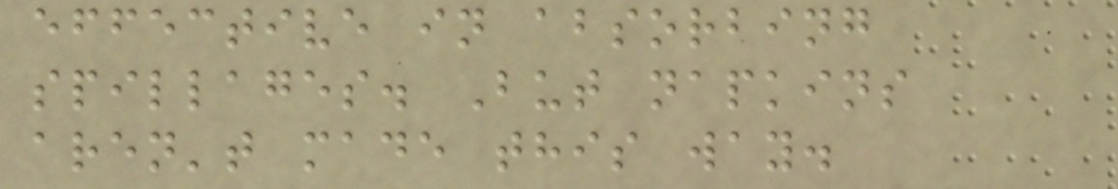effective in absorbing
spillages. But napkins
aren't made this way.
